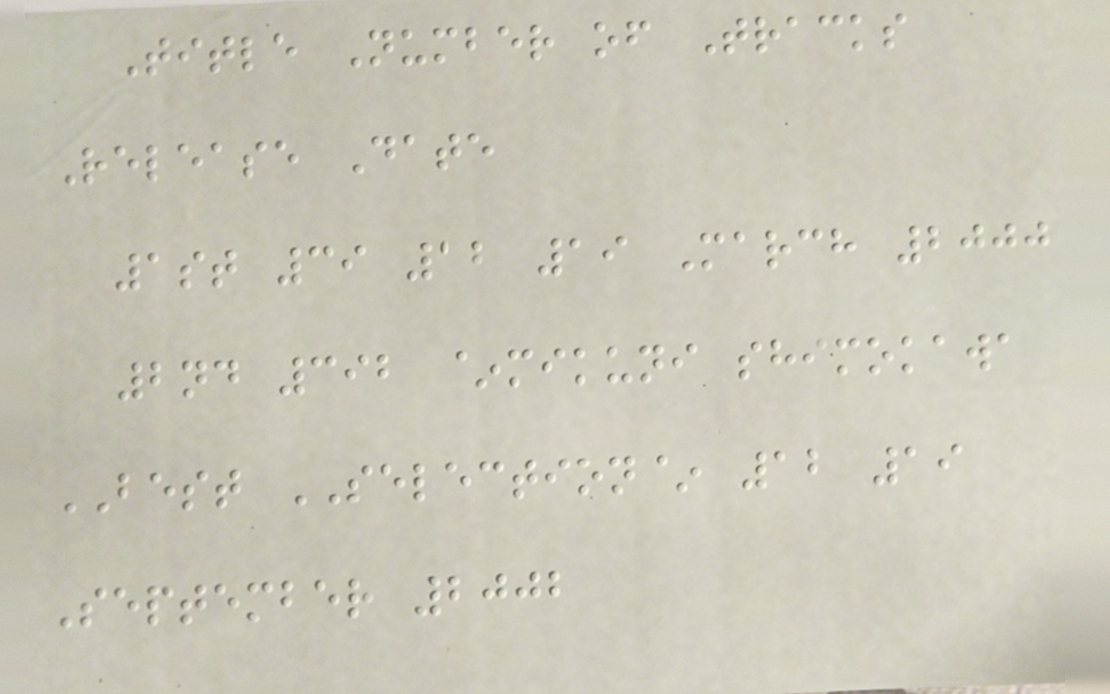Title Number of Tracks
Release Date
1st 39 12 19 March 2000
2nd 392 ~mikuni shimokawa
BEST SELECTION~ 12 19
September 2002
